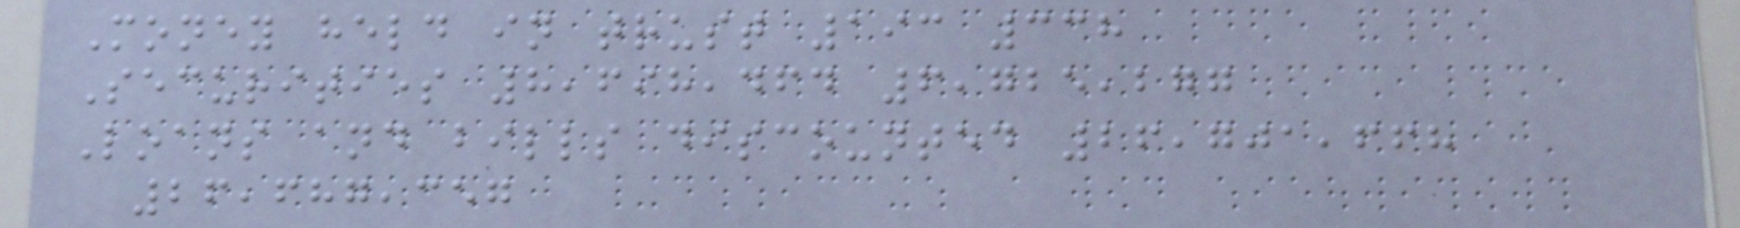Money held in trust 193 338
Securities 8,698,464 6,725,277
Loans and bills discounted 26,701,668
26,687,357
